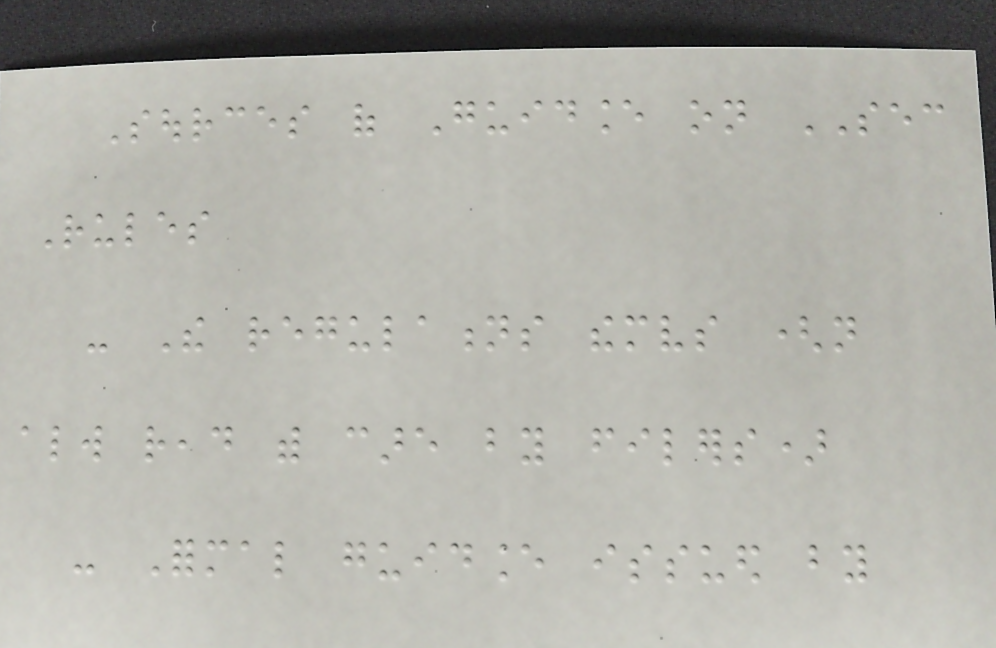Sources of Guidance on SEC
Rules
- The regulations themselves (not
always read with care by filers)
- Formal guidance issued by
